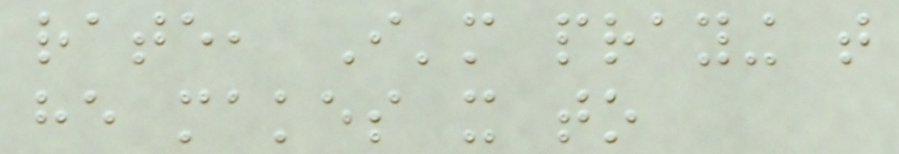rate, I'm praying that
he makes it to
